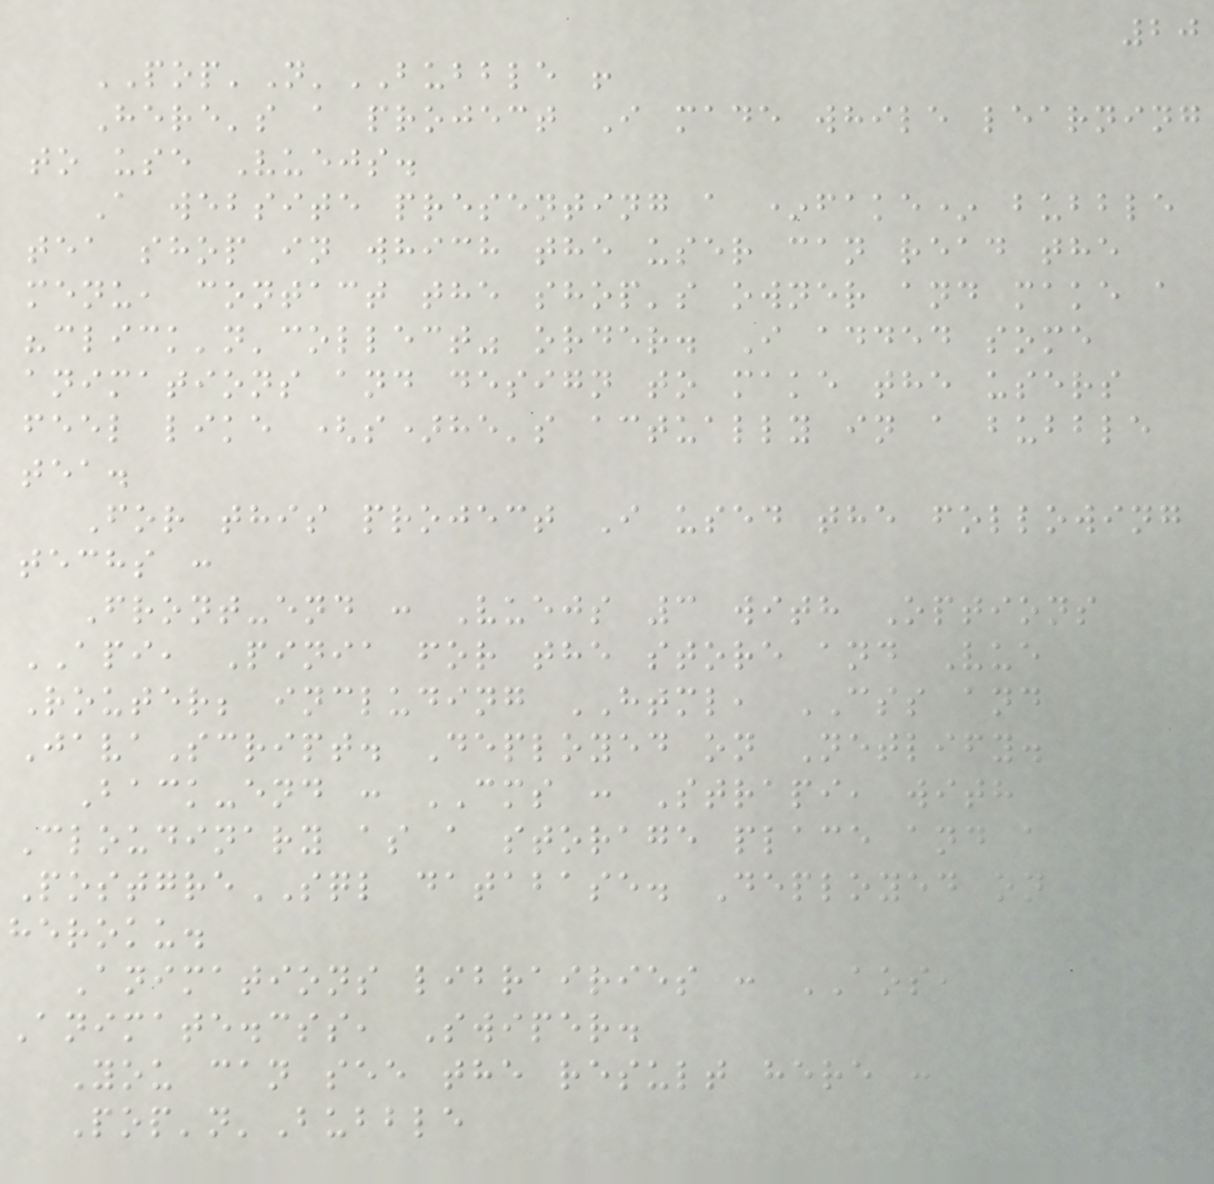20
POP'N'BUBBLE !
Here's a project I made while learning
to use Vuejs.
A website presenting a *fake* bubble
tea shop in which the user can read the
menu, contact the shop's owner and make a
"click'n'collect" order. I added some
animations and design to make the users
feel like (s)he's actually in a bubble
tea.
For this project I used the following
techs :
Front-end : Vuejs 3 with Options
API, Pinia for the store and Vue
Router; including HTML, CSS and
JavaScript. Deployed on Netlify.
Back-end : CMS : Strapi, with
Cloudinary as a storage place and a
PostgreSQL database. Deployed on
heroku.
Animations librairies : AOS,
Animate.css, Swiper.
You can see the result here :
Pop'n'Bubble
